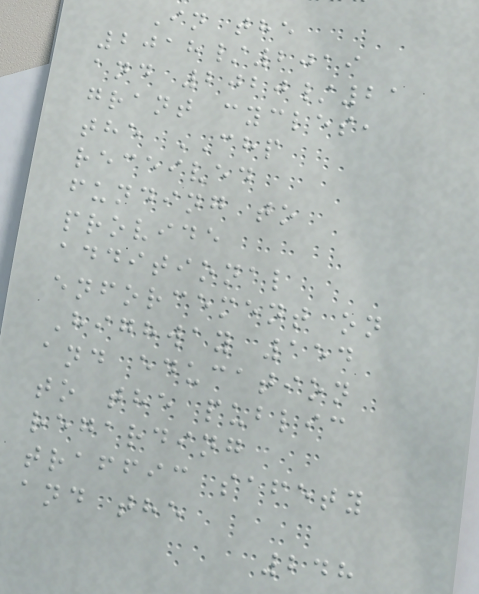In the
2018/2019
and 2020/21
grant cycles,
the CHP
received
funding to
provide
additional
enforcement on
Highway 154
and education
to the public
regarding
traffic safety
and the
248
